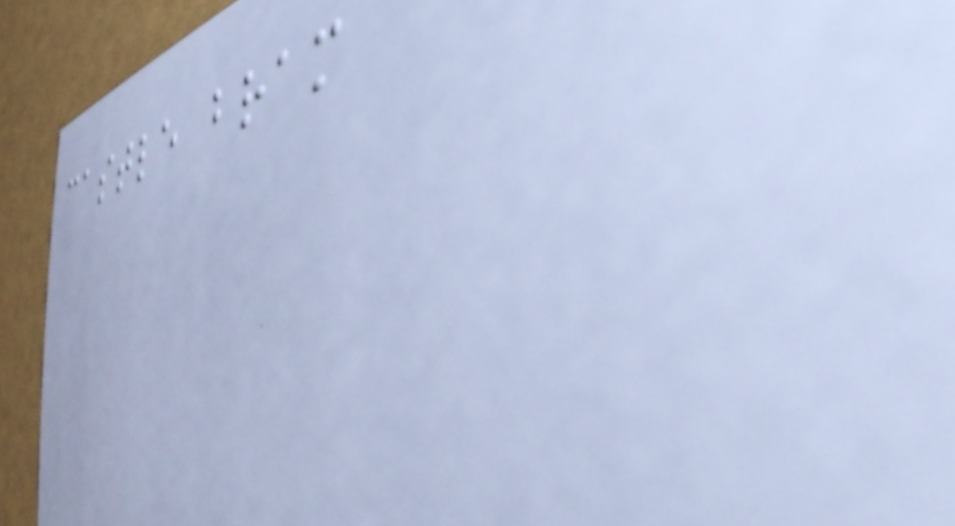castle bram
